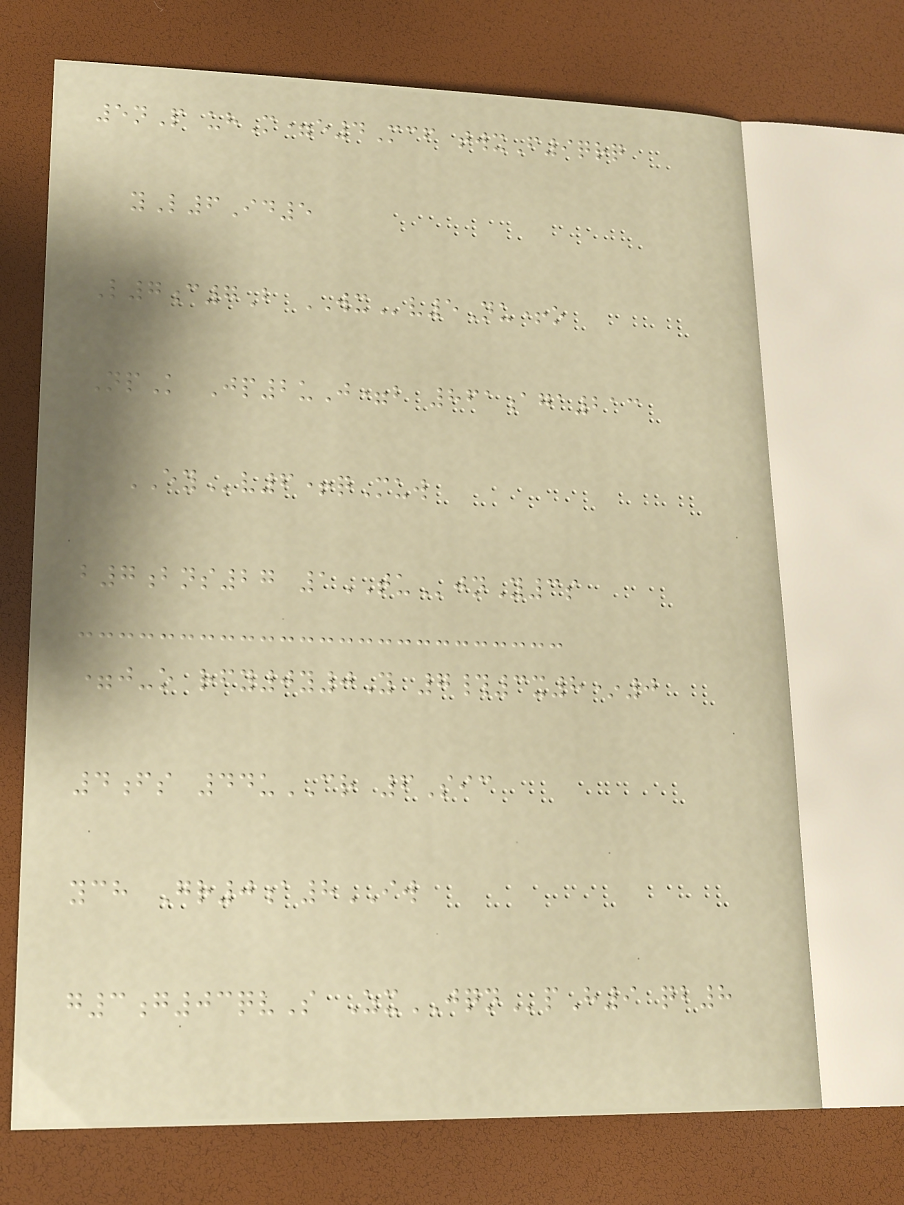5nP uhM=e4Mcf twxF9qrq
yL6Id5
L7c7B WXv5Nu+o
NpK Jp2uJ=b 861aga213
EYv6+qMuw
b7bns27 1TUjnY3s
=j-o rfy0y0Y 7#3x8*0
4fs 44uCR 6Sic
ych Gr0a8IW
g3g03qvS ZxJQNpH9 qb8
